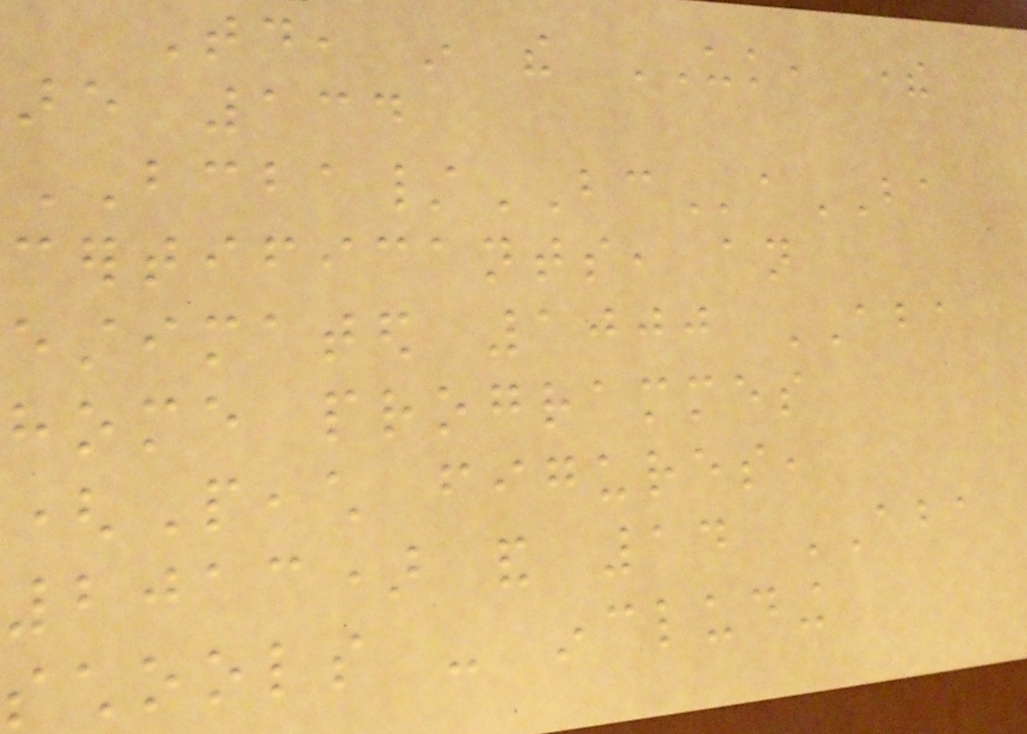Today, in the UK, there
are 134
BCBA/BCaBA
certificants, an
estimated 1000 ABA
home programmes
(Peach figures,
2013) and 14 ABA
schools - including
